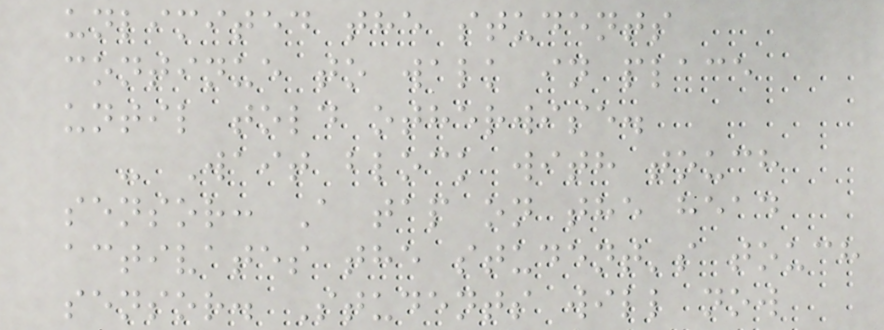unlimited the students
continue to walk in place
until told otherwise.
- Wait block with touch
sensor: A tap on the head
activates the student's touch
sensor. Students will now
